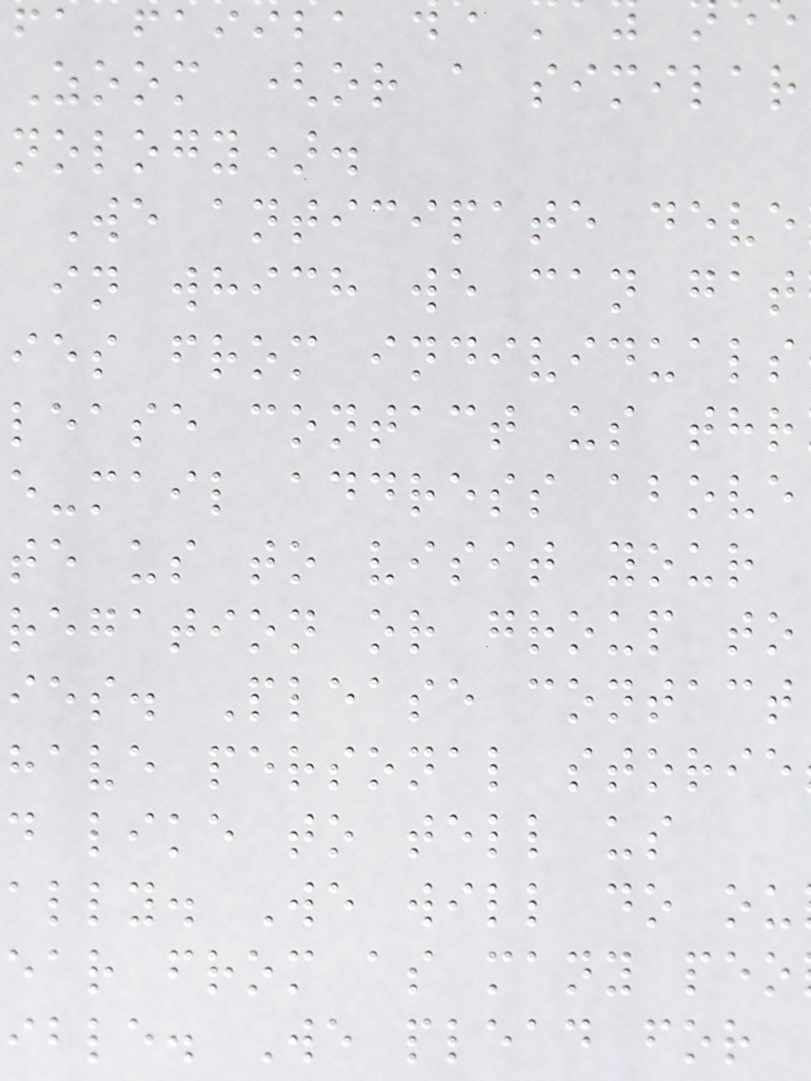Zoom (or a similar
nology).
We anticipate deve
in which we can gat
ies from individuals
lease contact us thr
e-mail address above
te us to visit your
regation or group to
ies. Please contact
have personal storie
d like to tell us
ally. We will do ou
ear from as many peo
ible. We plead for
